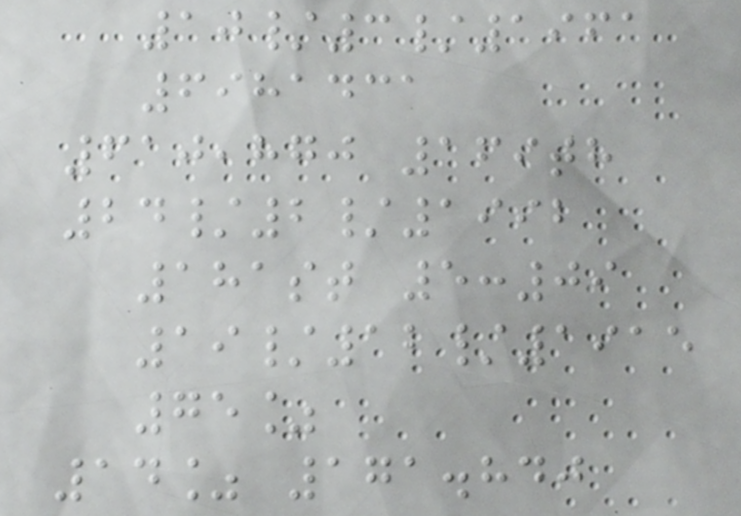10/3/1961
6981431
610,870 169th
24/2/1992
181st 5:09
19/12/1915
75%
14% 171.840
